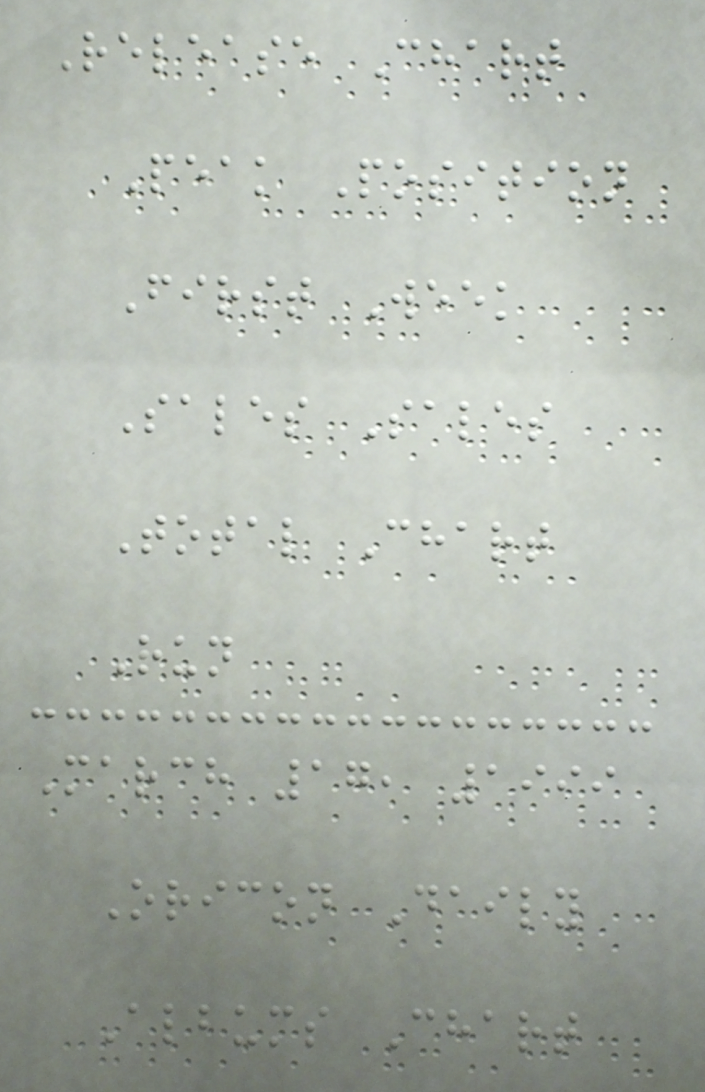Release Chart
Peak Position
First Week
Sales Sales
Total Chart
Run
March 17, 1999
Oricon Daily
Albums Chart
